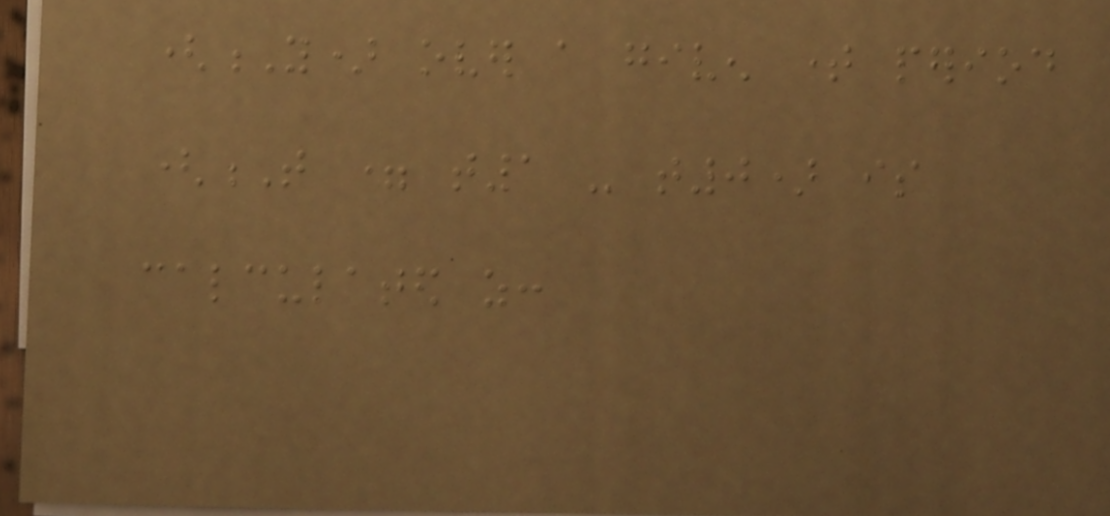(Y) over a given time period
(T = t1 - t0) is
calculated as:
